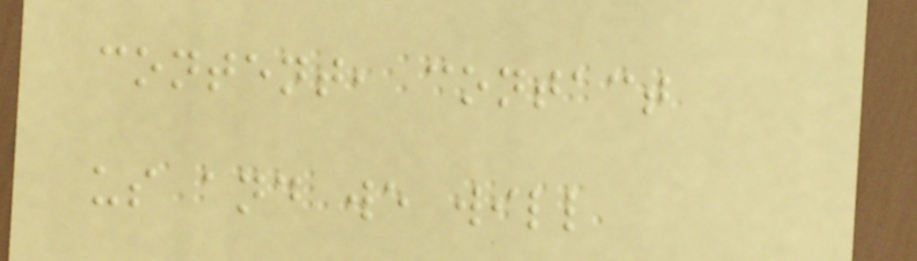content, contact
us and we will
